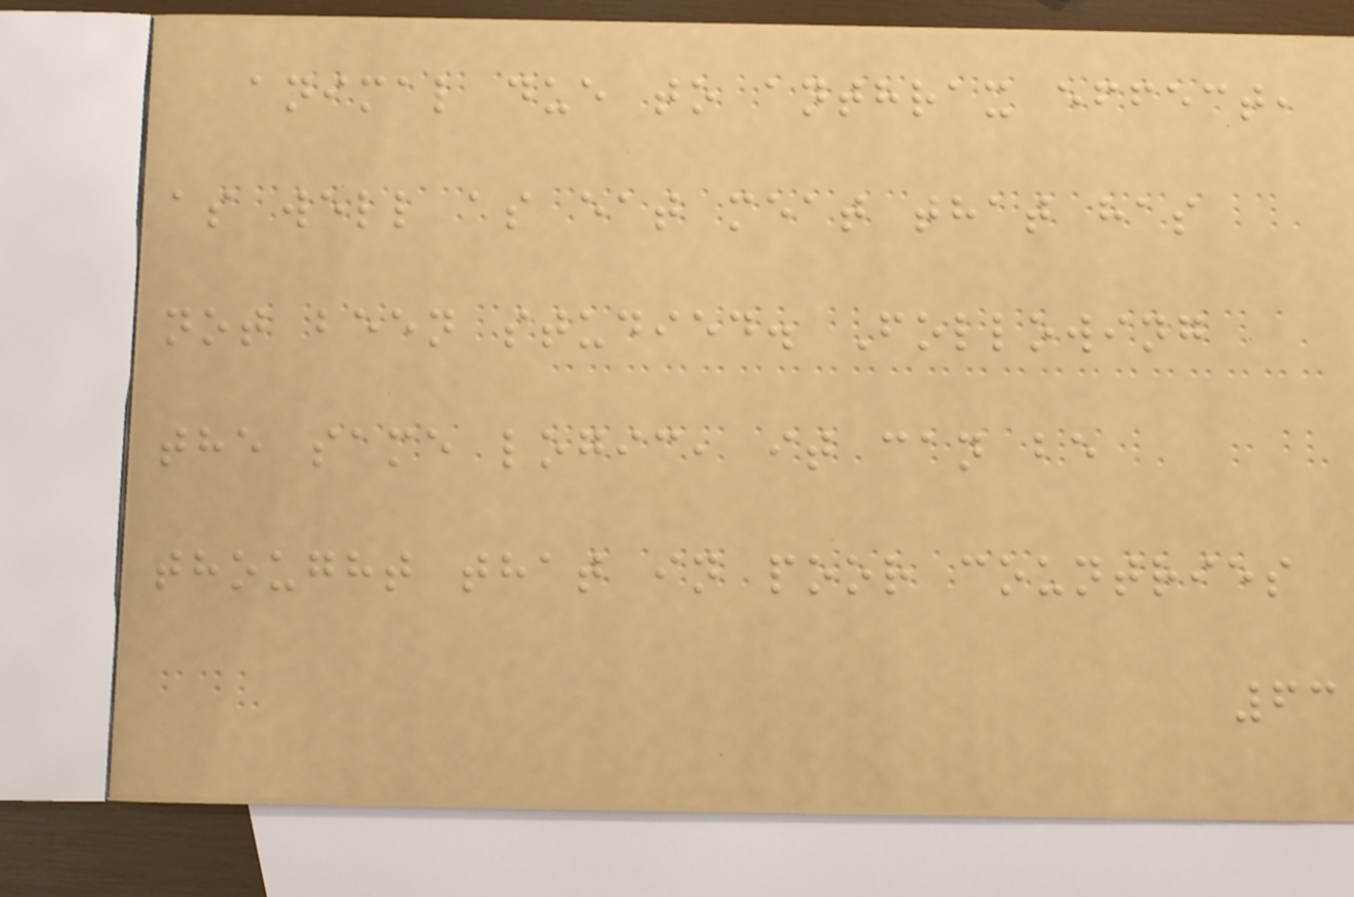animal due to anthrax effect,
as well as eat meat that has
not been studied. Following
the same logic, it can be
thought that in poor countries
63
